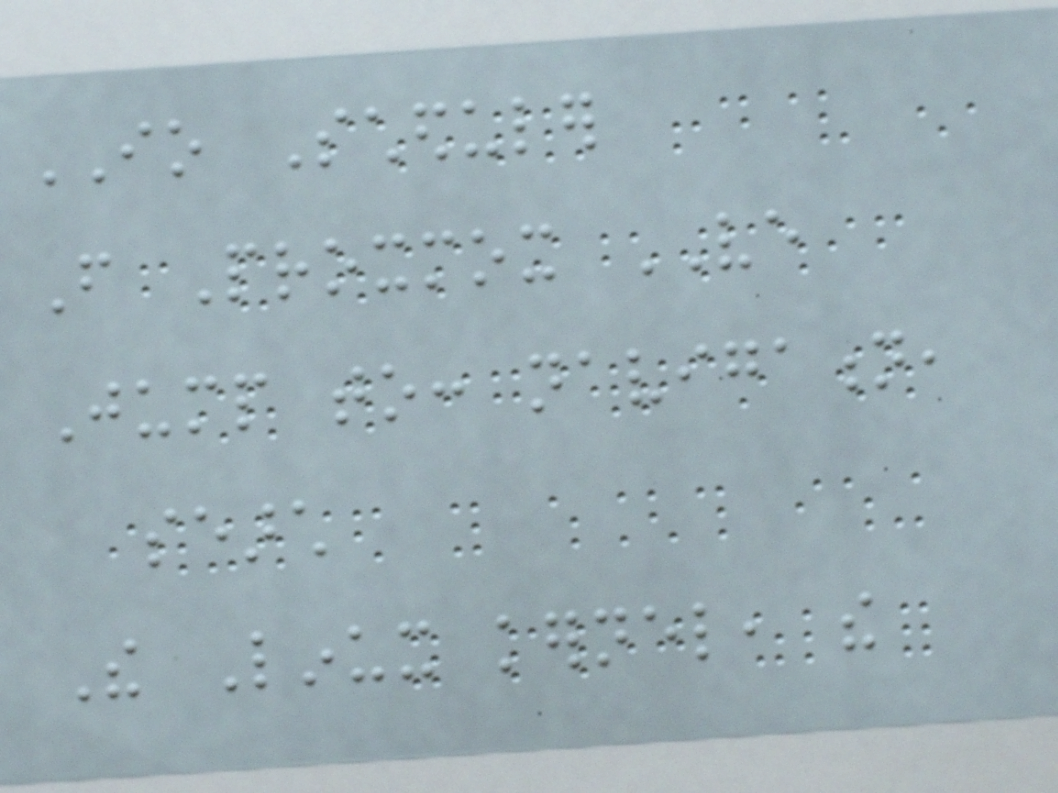IO Scheduler
From Proxmox VE
Jump to: navigation,
search
The Linux kernel, the
